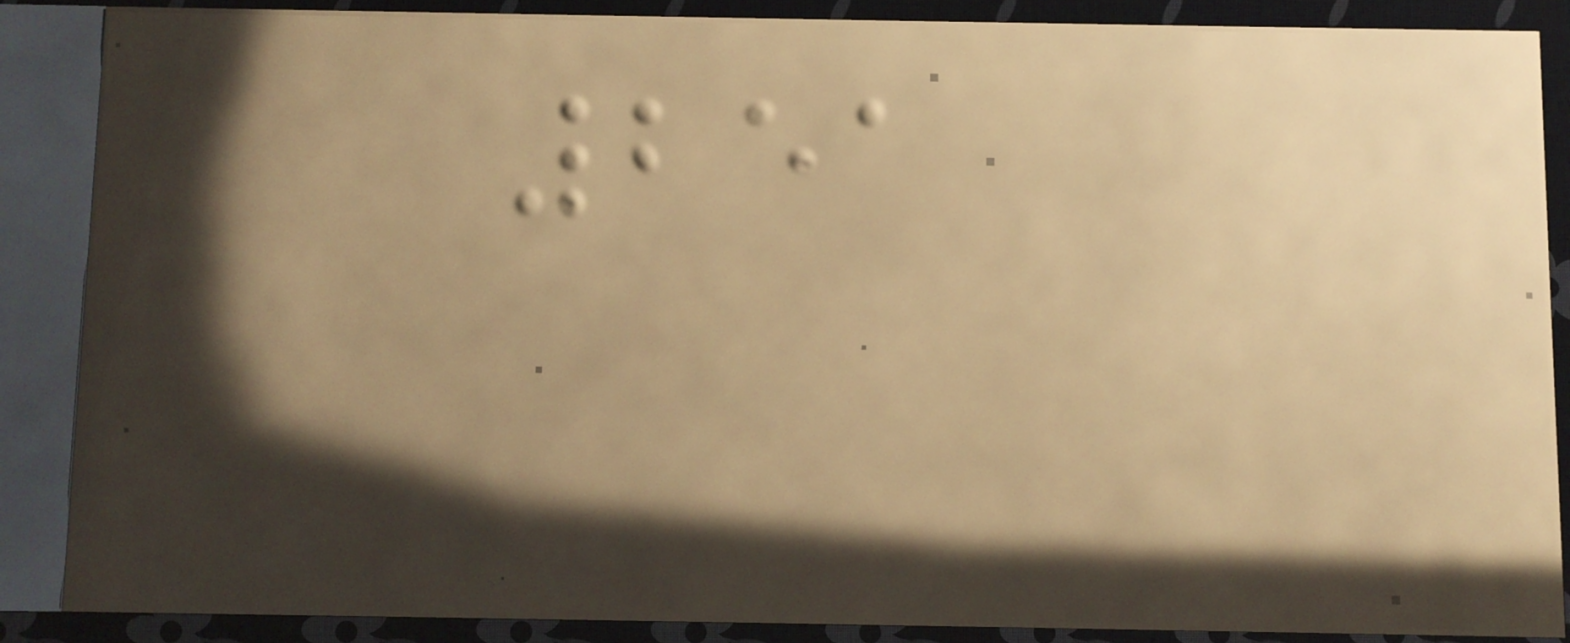251
